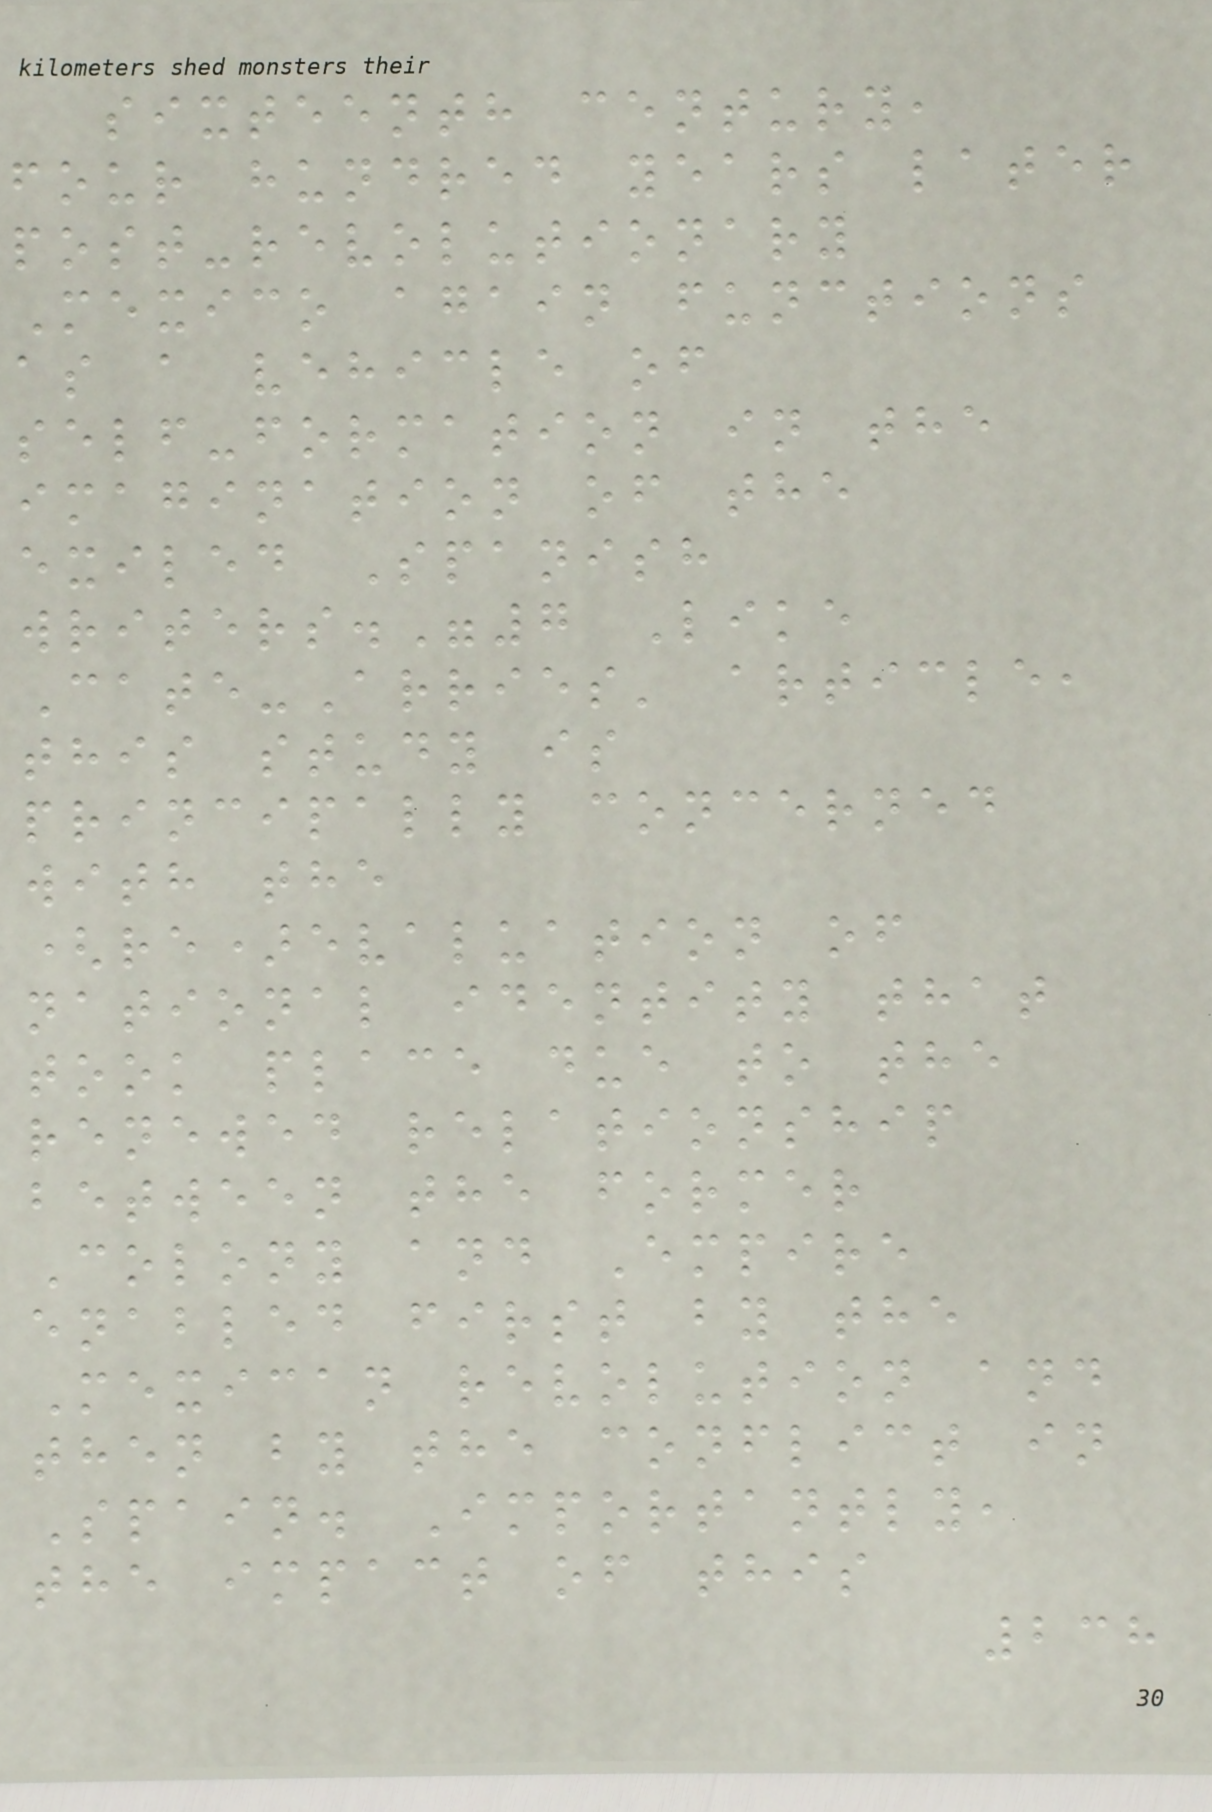sixteenth century,
four hundred years later
post-revolutionary
Mexico again functions
as a vehicle of
self-formation in the
imagination of the
exiled Spanish
writers."7 Like
Cate-Arries' article,
this study is
principally concerned
with the
(re)evaluation of
national identity that
took place due to the
renewed relationship
between the former
Colony and Empire
enabled first by the
Mexican revolution and
then by the conflict in
Spain. Importantly,
the impact of this
238
